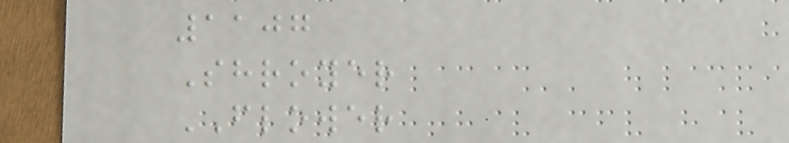1107
Shroyer
FLOWER
